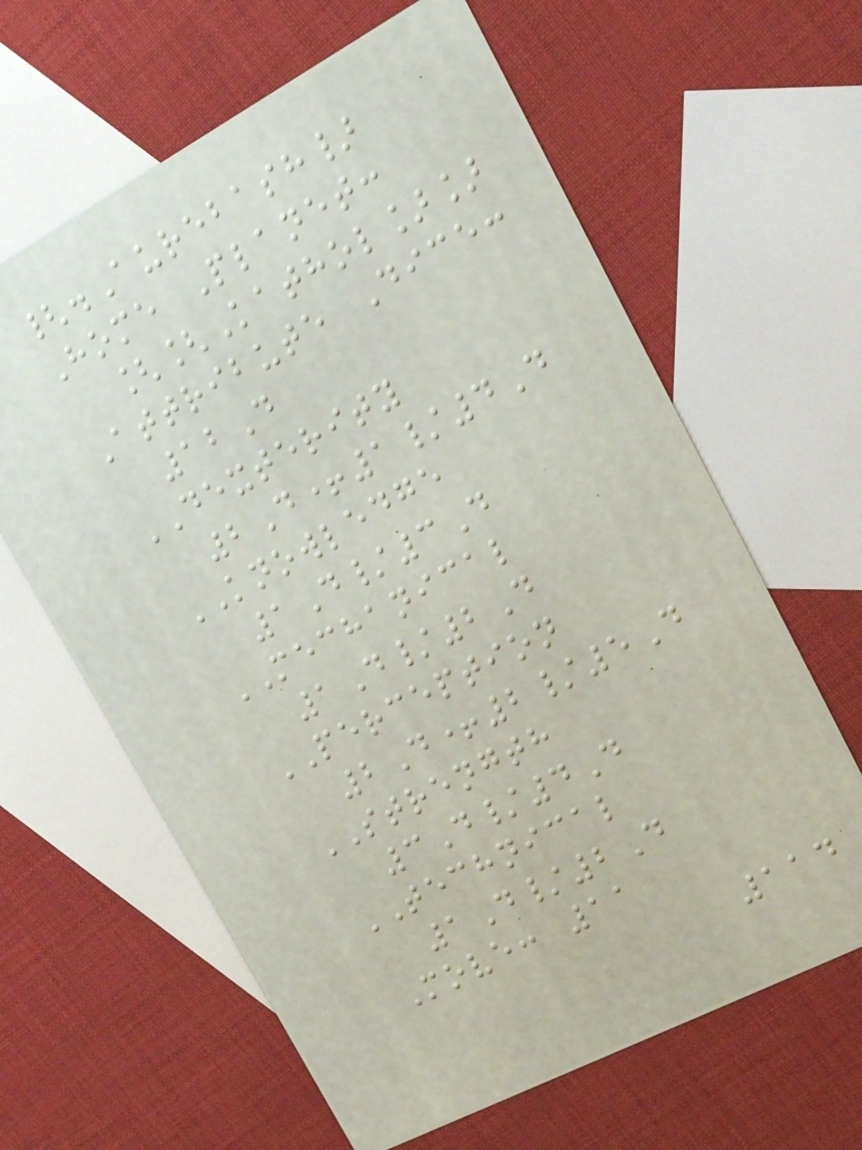{.Aurebash}
Home Planet:
[[Kathol]]
Attribute Dice:
12D
DEXTERITY
2D+1/4D
KNOWLEDGE
1D/3D
MECHANICAL
1D/2D
PERCEPTION
2D+2/5D
STRENGTH
3D/4D
TECHNICAL
1D/2D
Move: 11
114
